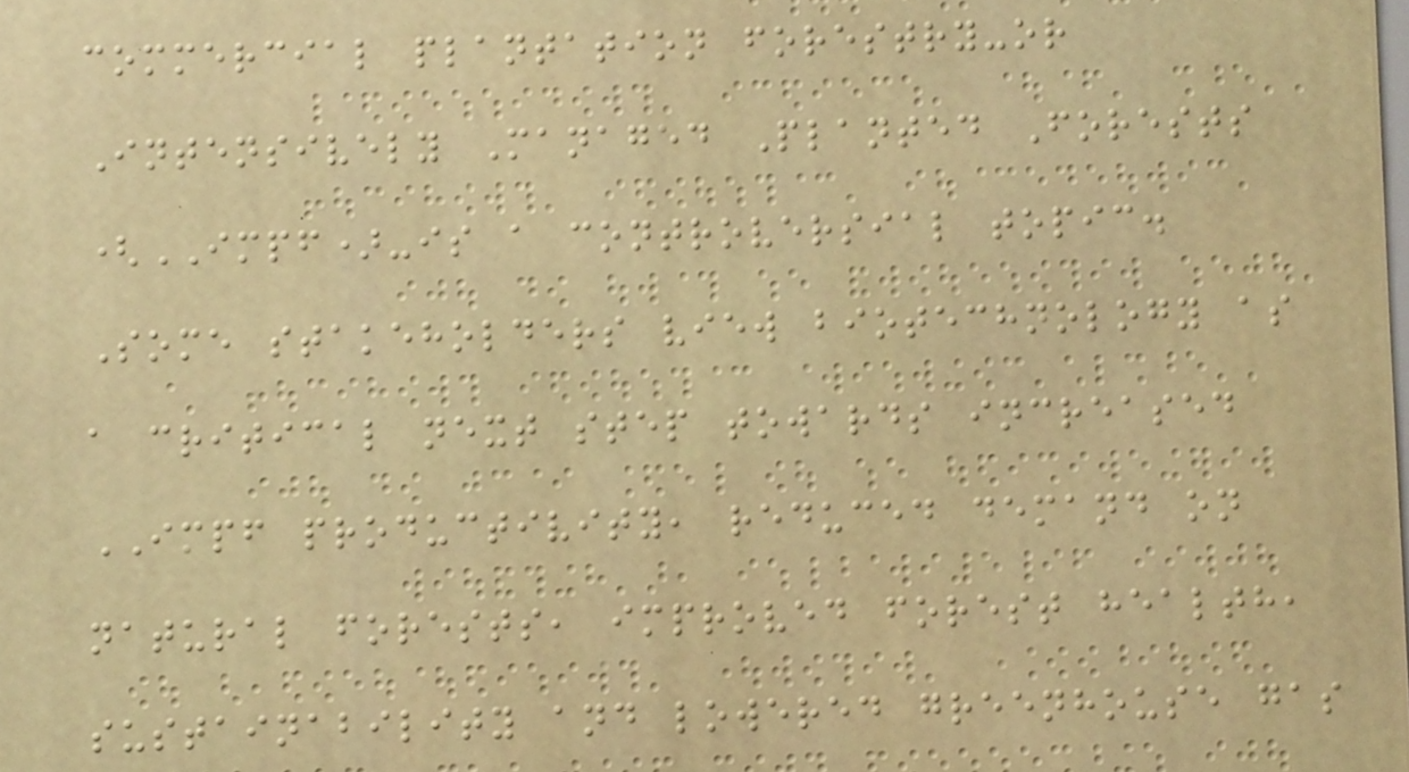commercial plantation forestry-or
Intensively Managed Planted Forests
(IMPF)-is a controversial topic.
Some stakeholders view biotechnology as
a critical next step towards increased
IMPF productivity, reduced demand on
natural forests, improved forest health,
sustainability and lowered greenhouse gas
